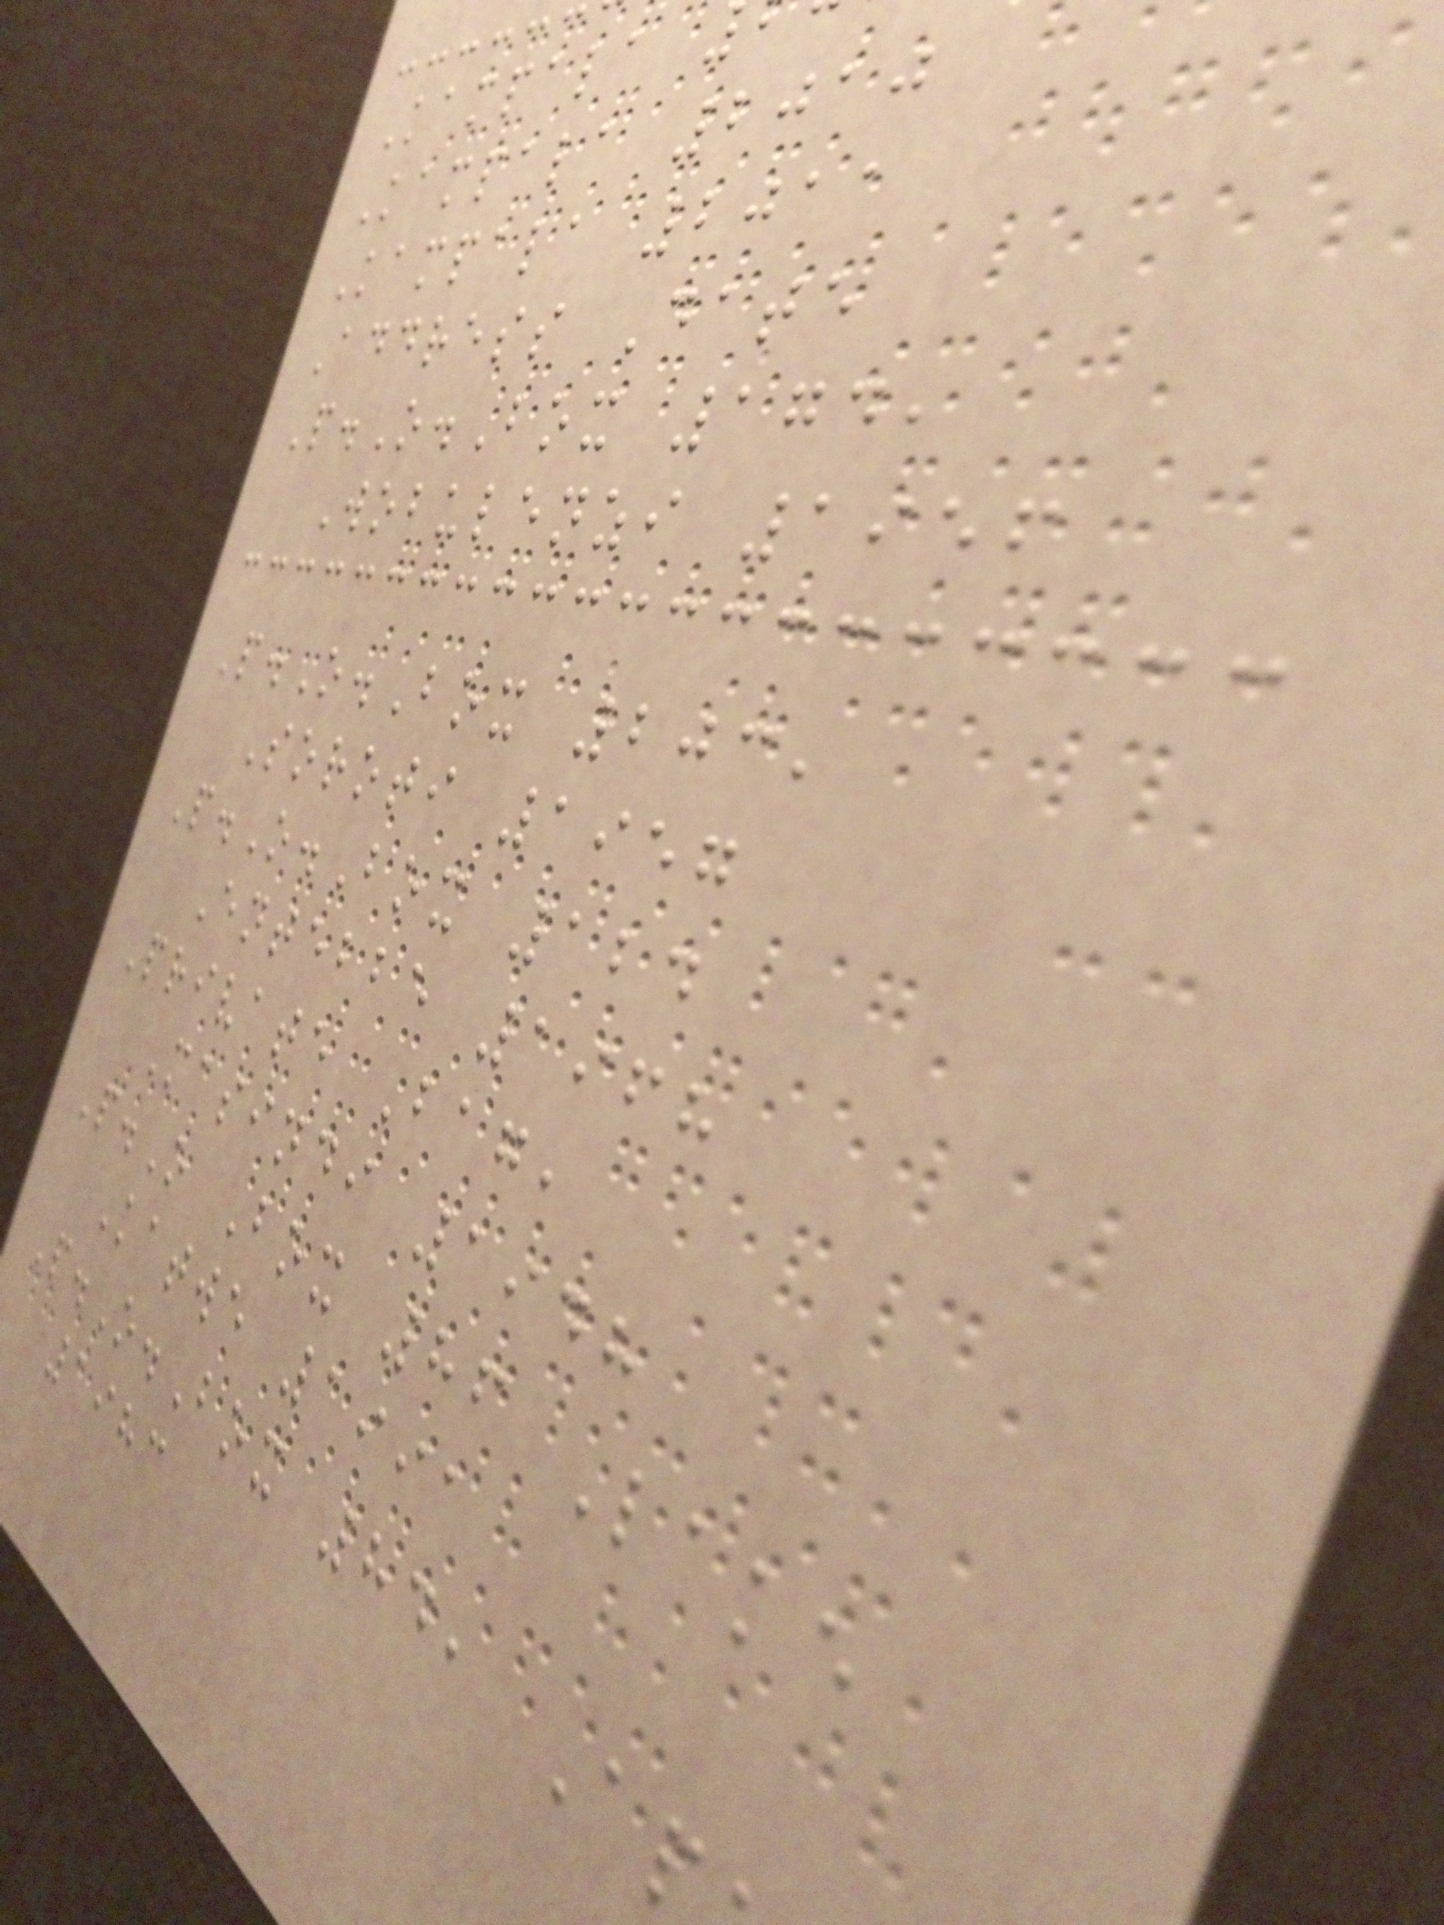Kampala
Kampala 2010
Kampala 2011
Address Date
P.O.Box 174,
Wobulenzi 1956
P.O.Box 203,
Soroti 1957
P.O.Box 124
Entebbe 1968
Private Bag,
Masindi 1948
P.O Box 86 Lake
Katwe 1991
P.O.Box 84, Ap
1983
